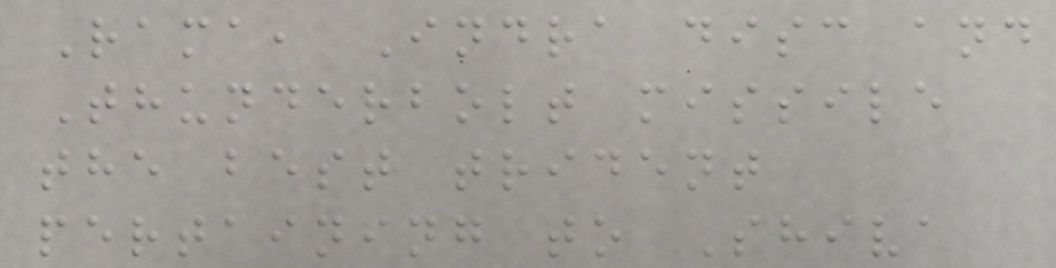Rama, Indra disc and
Thunderbolt missile
the best trident
pertaining to Shiva
